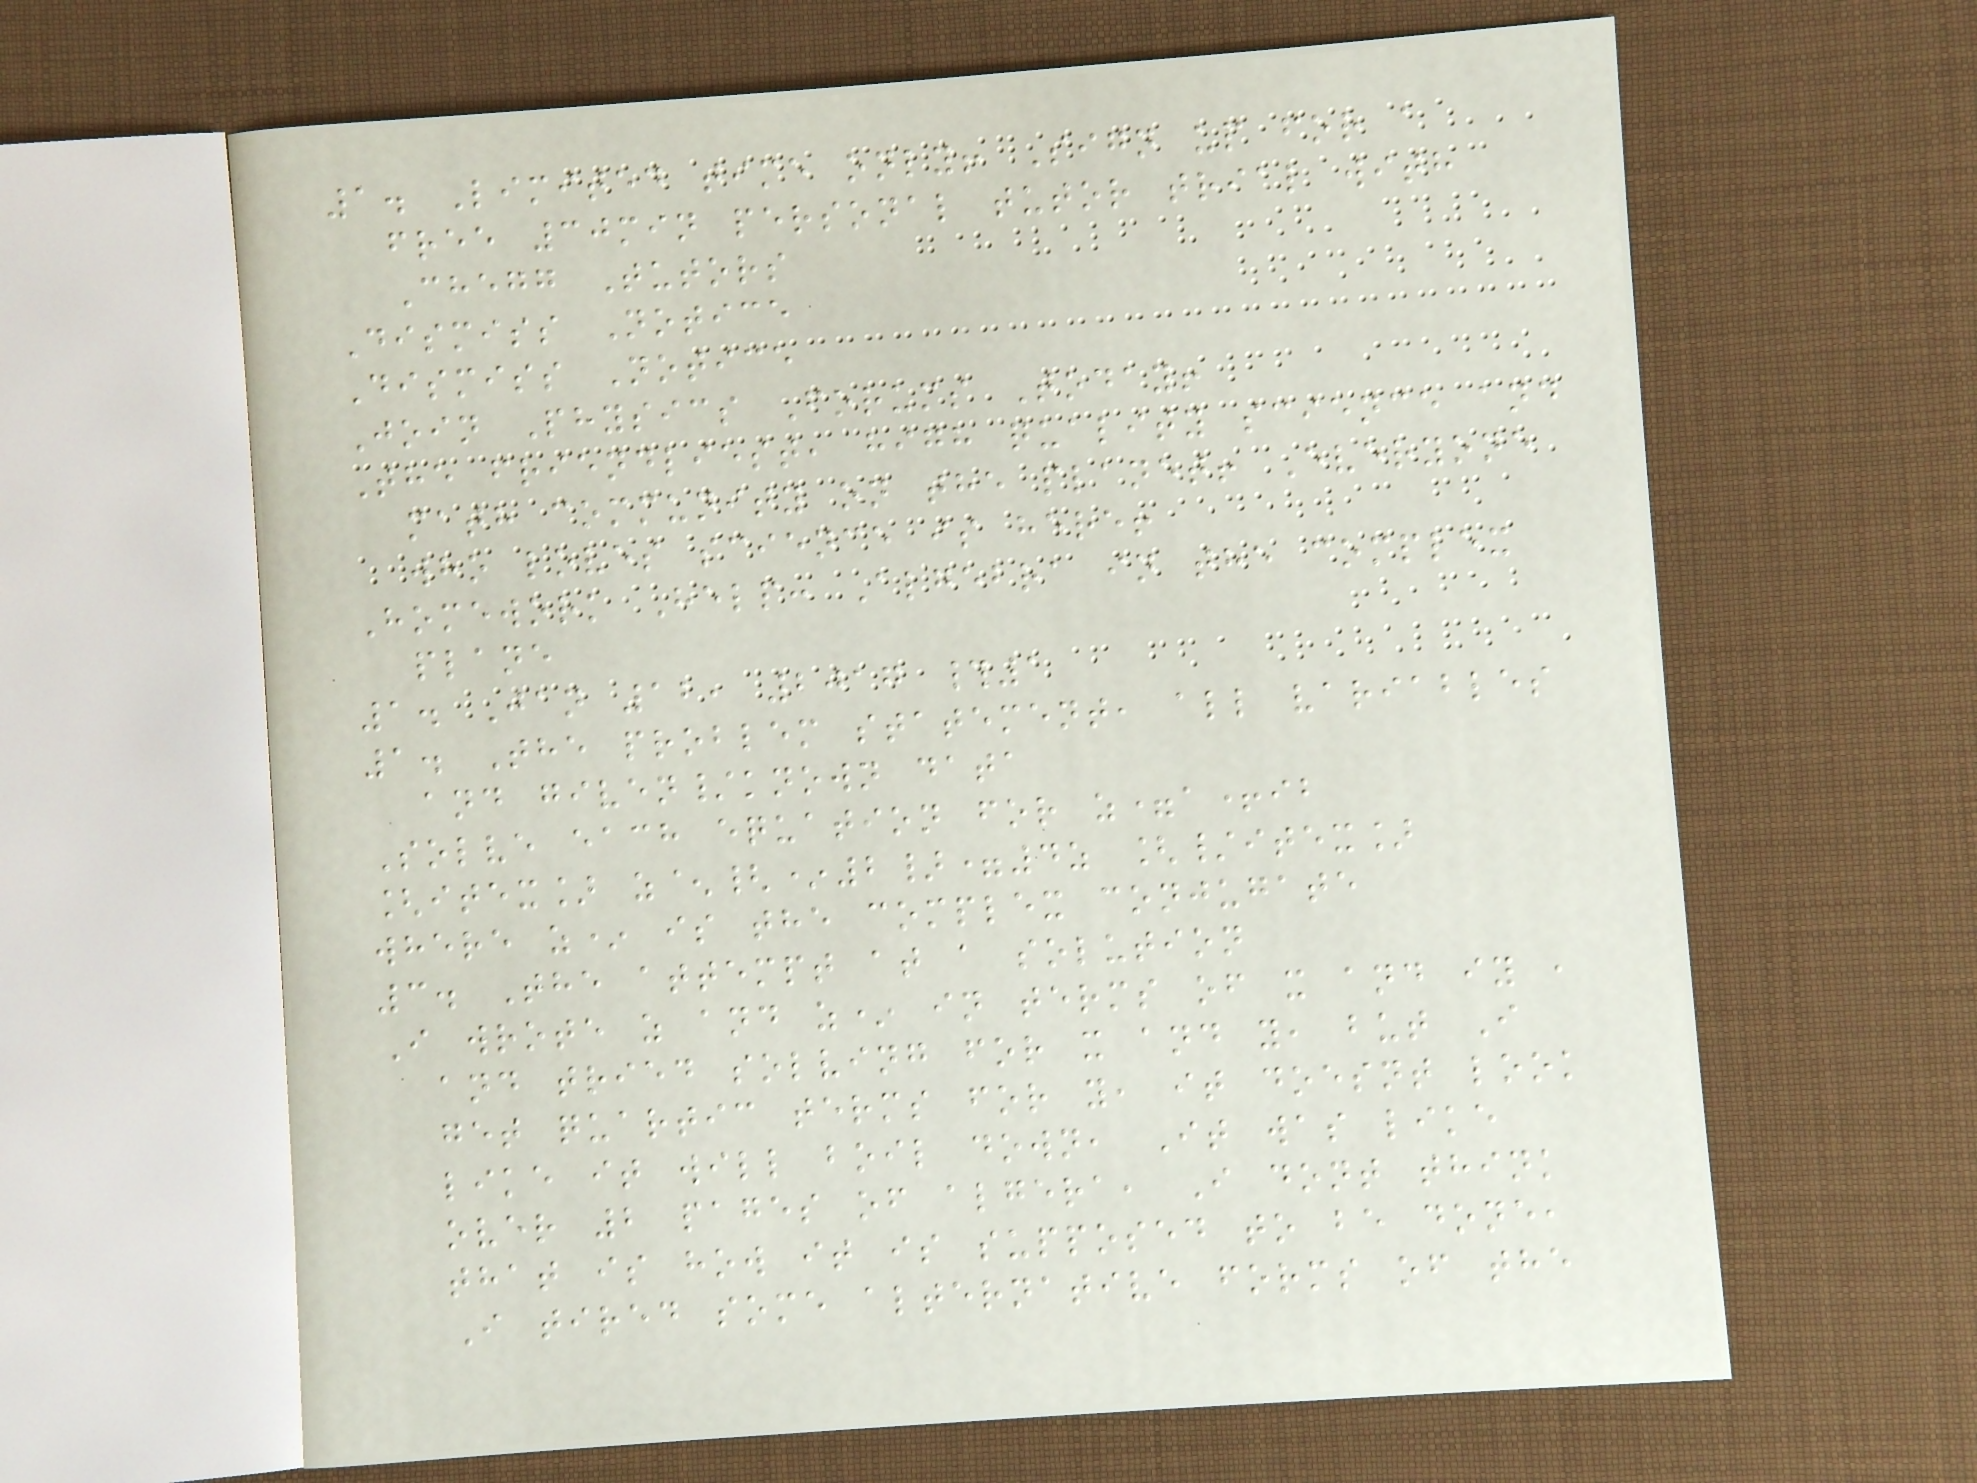1. Limited time only! Sign up for a
free 30min personal tutor trial with
Chegg Tutors
Dismiss Notice
Dismiss Notice
Join Physics Forums Today!
The friendliest, high quality science and
math community on the planet! Everyone
who loves science is here!
Homework Help: Algebra in the complex
plane
1. Jan 12, 2017 #1
1. The problem statement, all variables
and given/known data
Solve each equation for z=a+ib
[itex] z^{*2}=4z [/itex]
where z* is the complex conjugate
3. The attempt at a solution
I wrote z and z* in terms of x and iy ,
and tried solving for x and y, but I
get quartic terms for y, it doesnt look
like it will boil down, It was like
over 2 pages of algera, I dont think
that is how it is supposed to be done,
I tired some alternative forms of the
